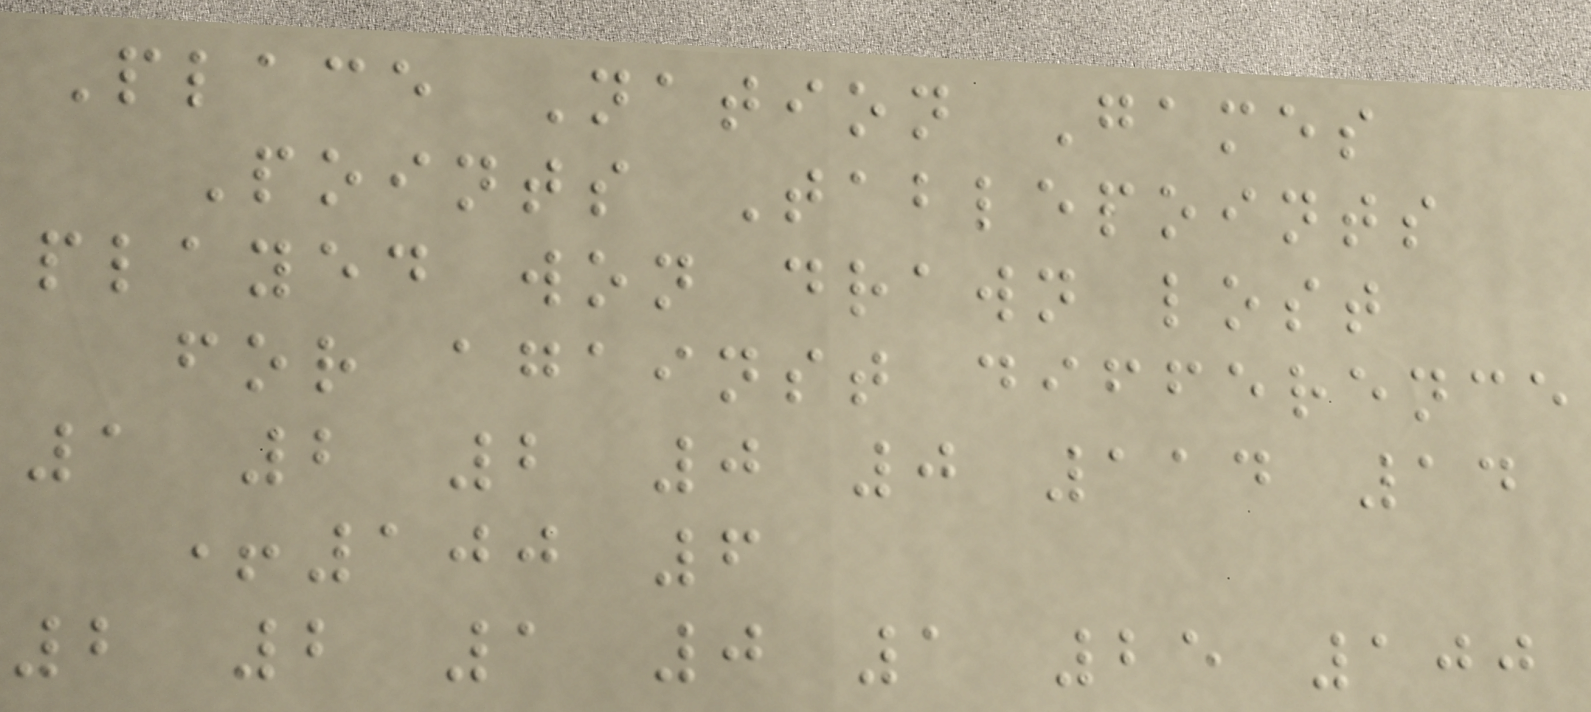Place Nation Games
Points Tablepoints
played won drawn lost
for against difference
1 2 2 0 0 114 14
+100 6
2 2 1 0 1 25 100
